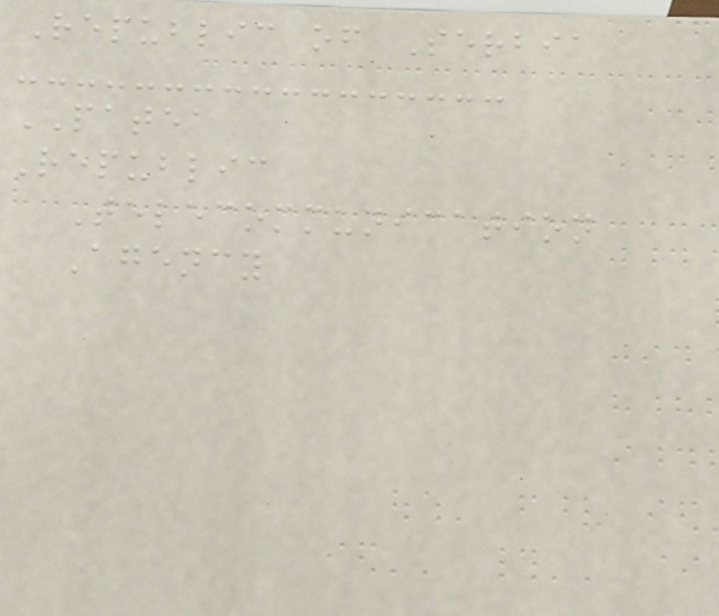Republic of Serbia
PATEA
Republic
Telecommunication
Agency
